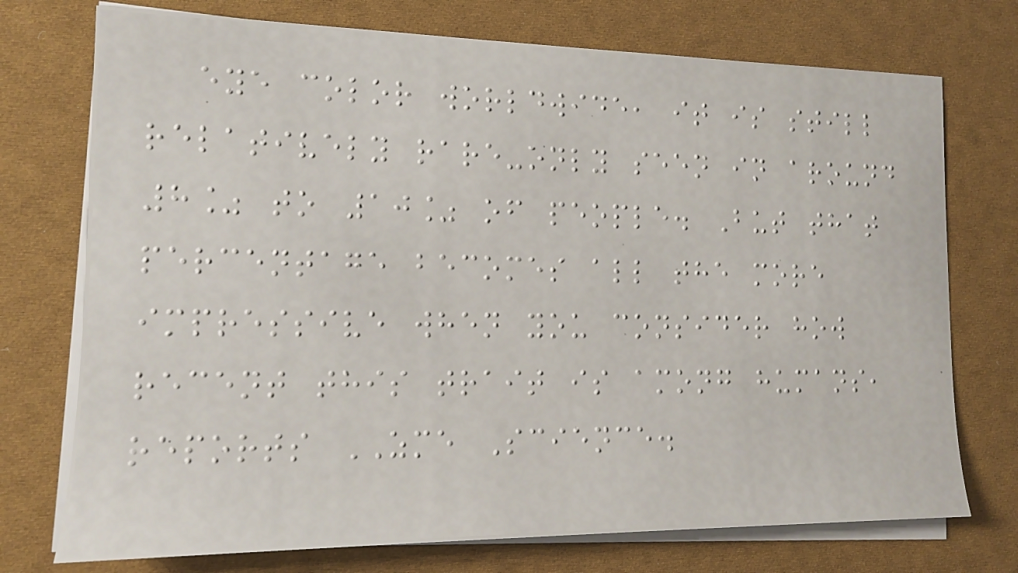eye color worldwide, it is still
relatively rare-only seen in around
8% to 10% of people. But that
percentage becomes all the more
impressive when you consider how
recent this trait is among humans,
reports ZME Science.
